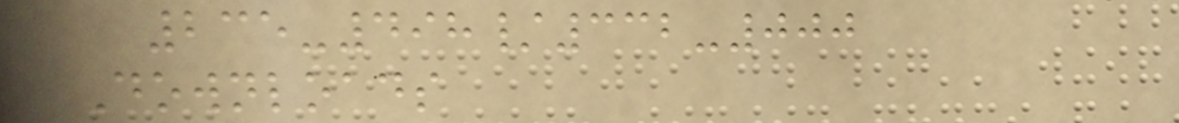235-498/332-000
Downloads
